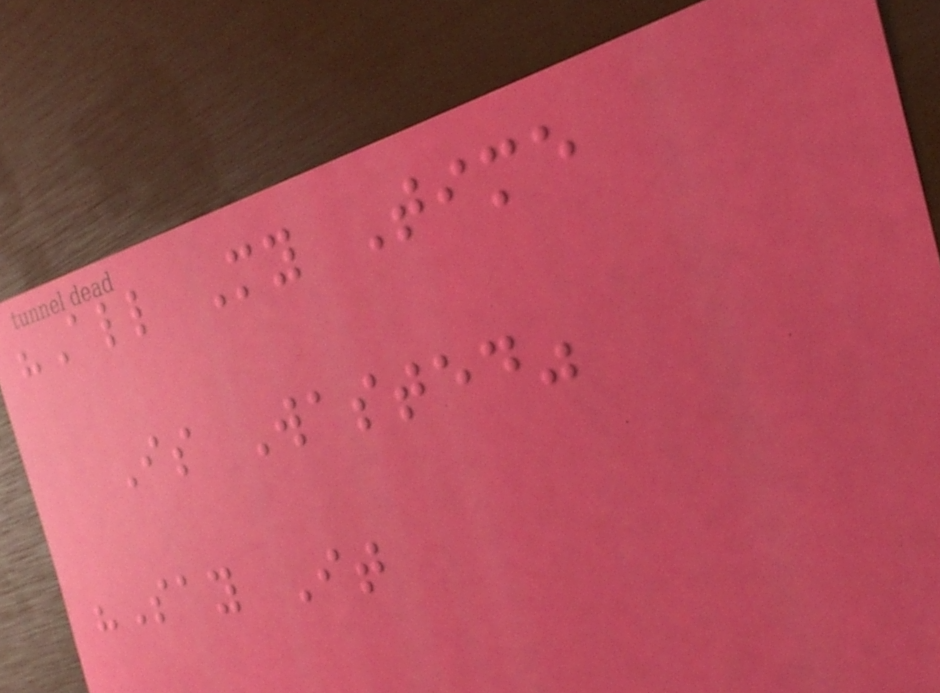"All My Time
Is Wasted"
"Say It
